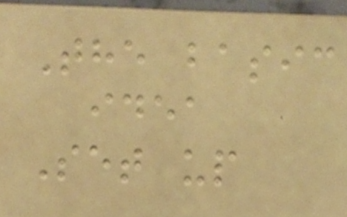The basic
idea
Set up
